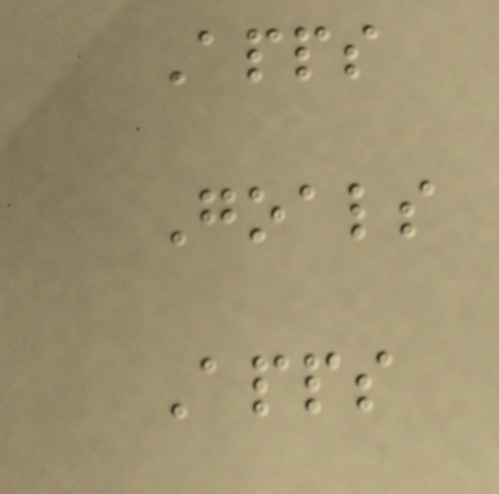Apps
Goals
Apps
